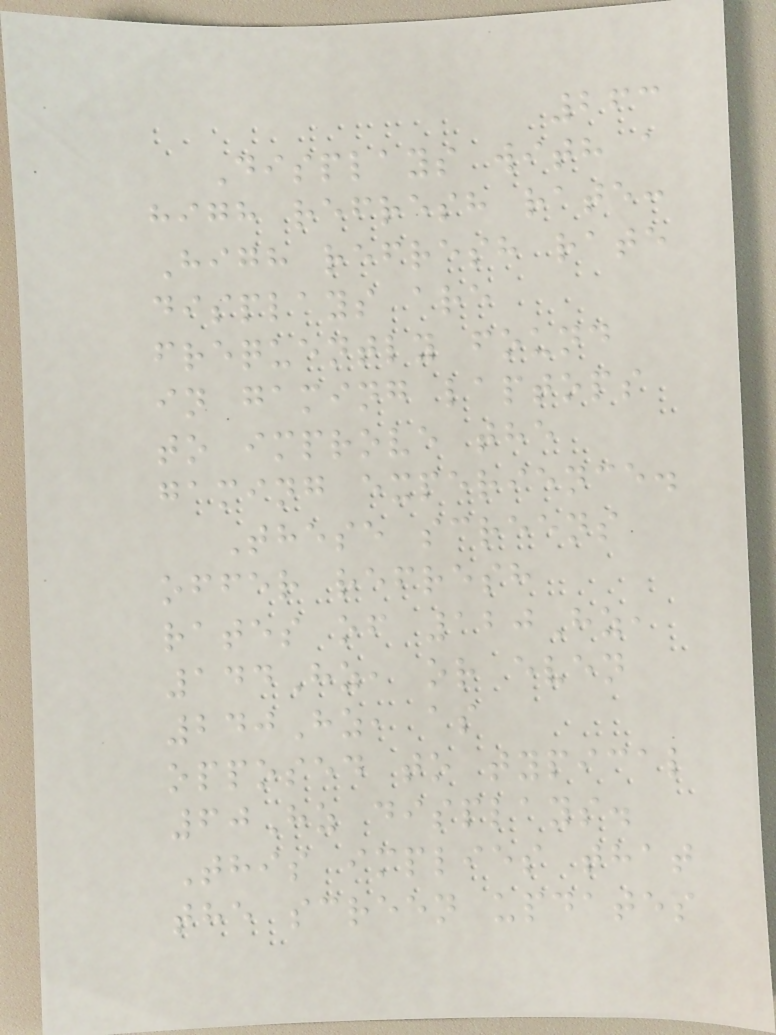263
Displays with a
high refresh rate:
High refresh rate
displays are
frequently found
in gaming laptops
to improve the
gaming experience.
These screens
offer refresh
rates of 120Hz,
144Hz, or even
240Hz, as
opposed to typical
60Hz displays.
This implies that
the screen updates
